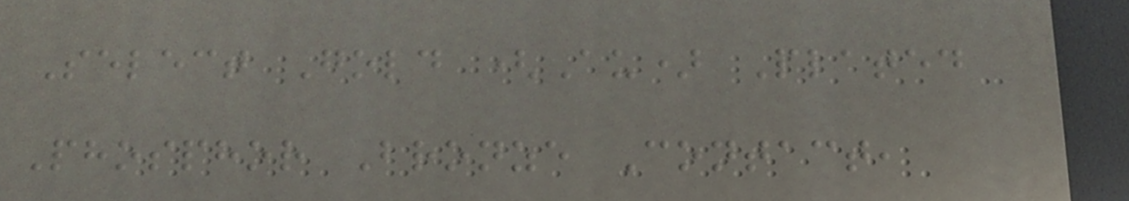Select Gold (Au) Plated
Phosphor Bronze Contact,
